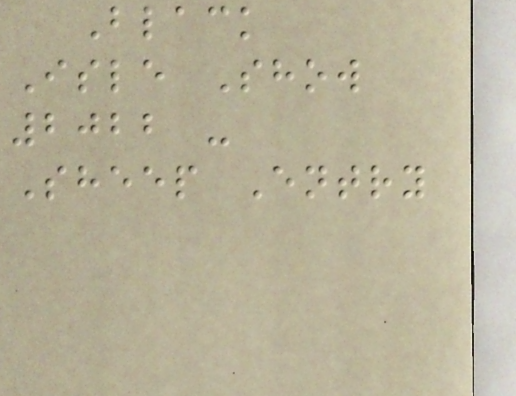Black
Isle Show
2022 -
Sheep Entry
